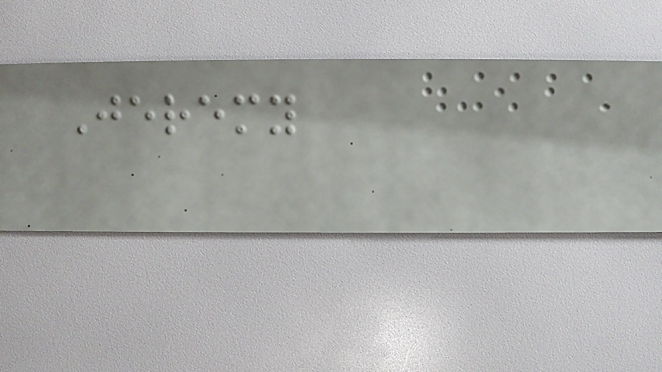Jeremy
